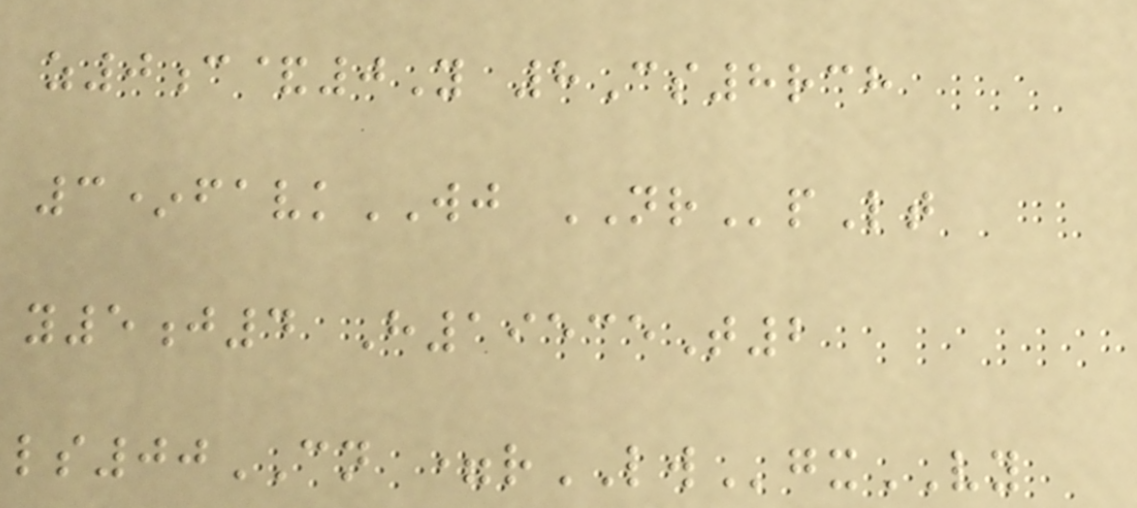z0c&0Y 8Cs8rch
3*favkWJ NRpLt
y5j4 H19535T2
ls00CN =rLWgxVY
